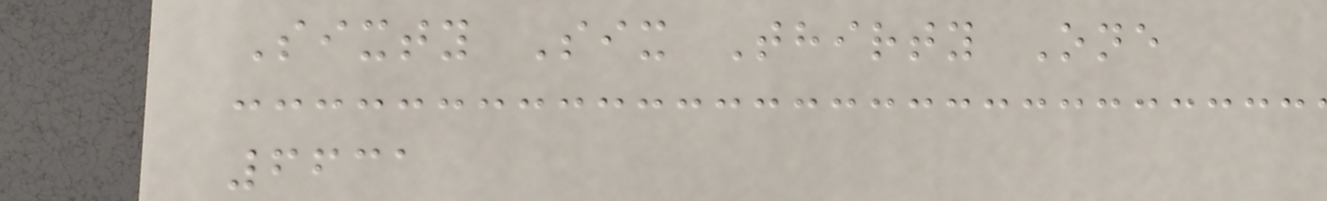Sixty Six Thirty One
6631
